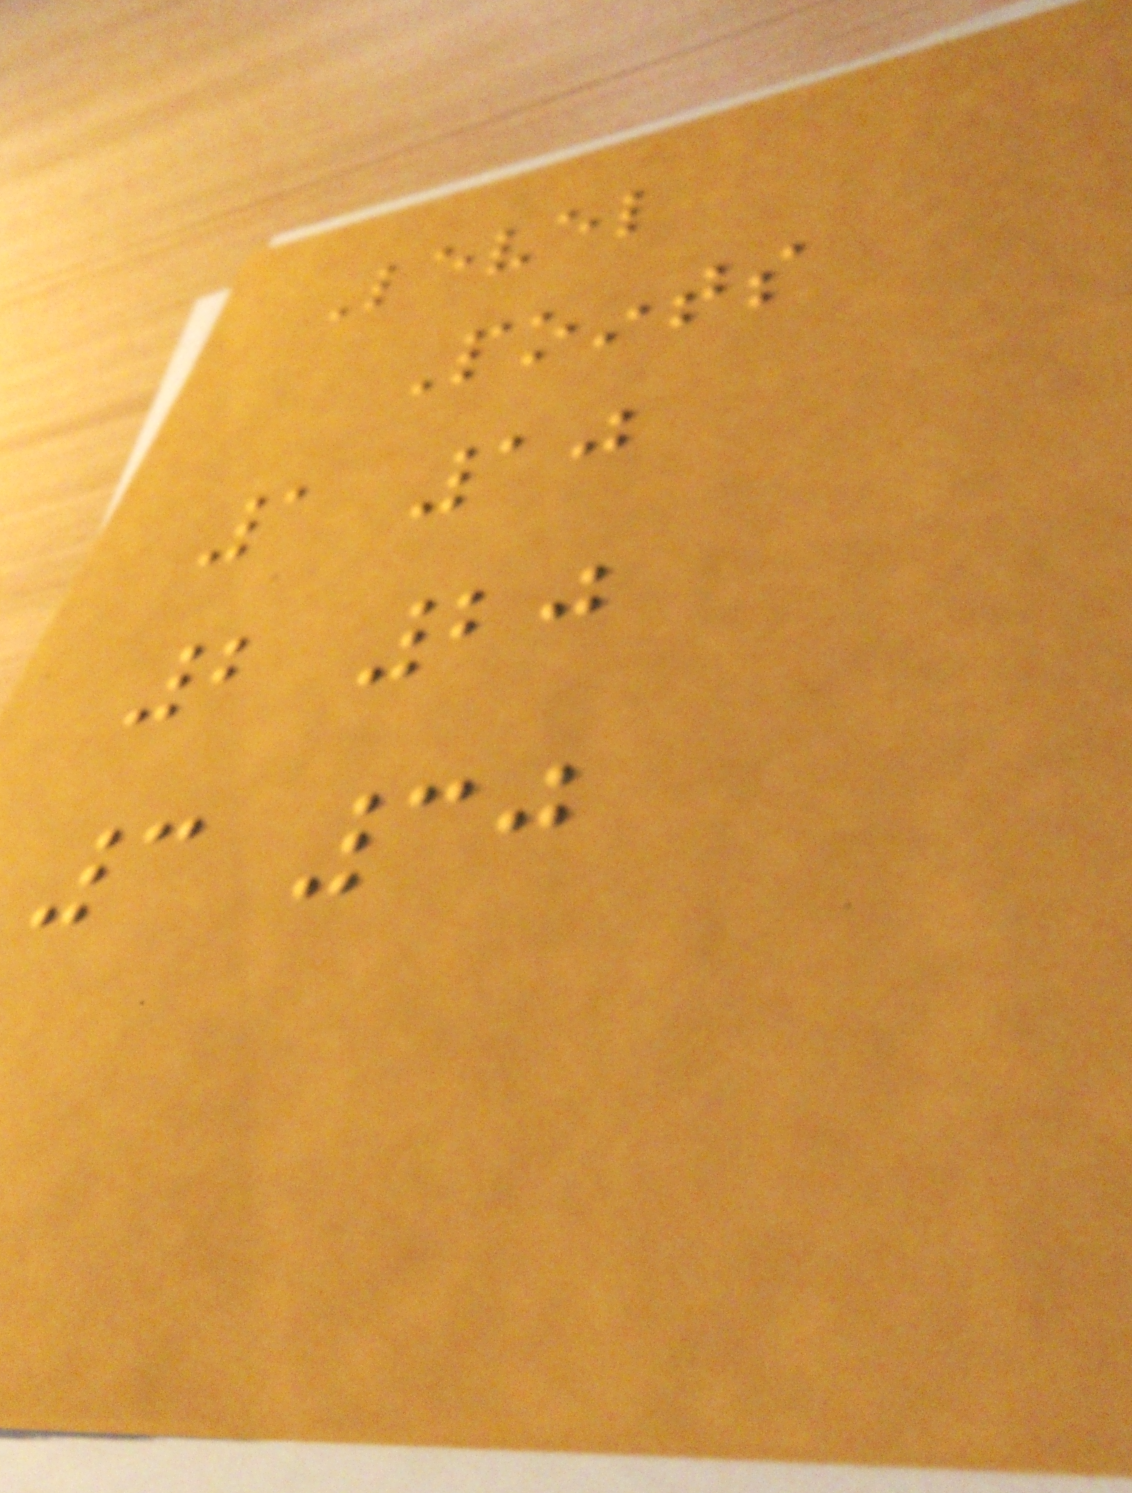Level
Points
1 10
2 20
3 30
